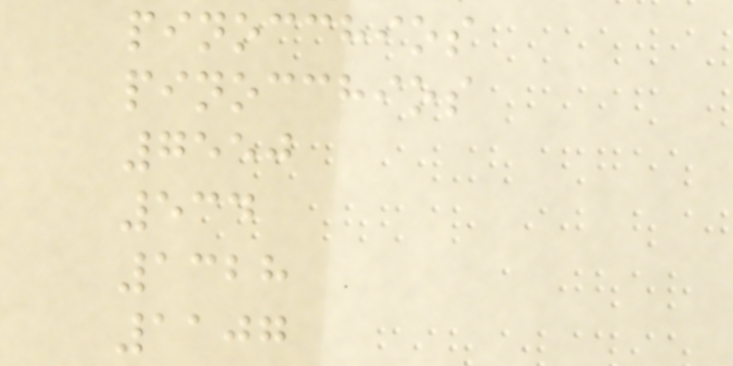pinocchios
pinocchios
7550
534
1328
1107
